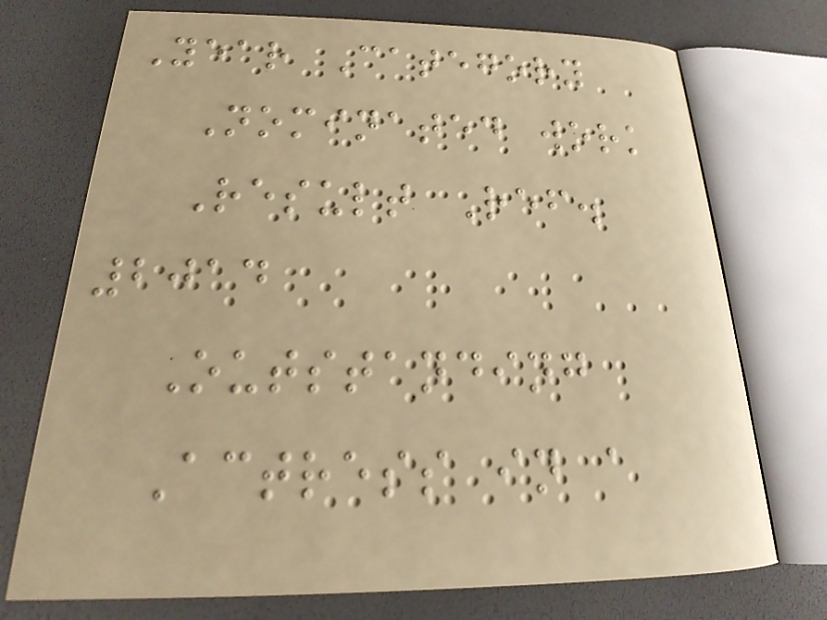Year Category
Nominated work
Result Ref.
2014
Outstanding
Actress in a
